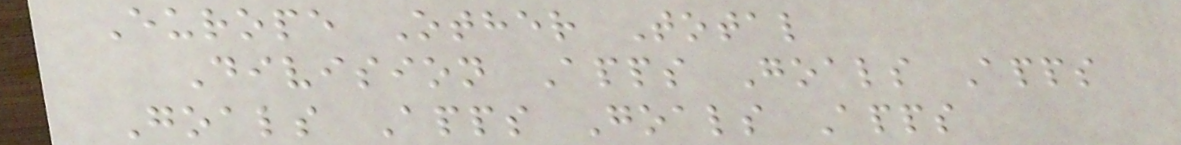Europe Other Total
Division Apps Goals Apps
Goals Apps Goals Apps
